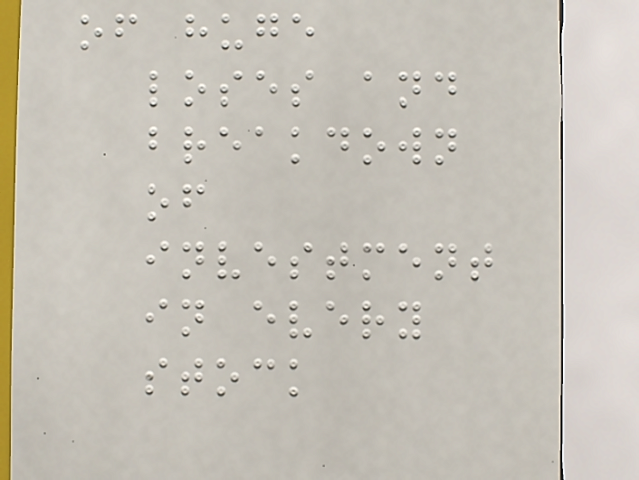of huge
loses and
breakdown
of
investment
in every
stock
